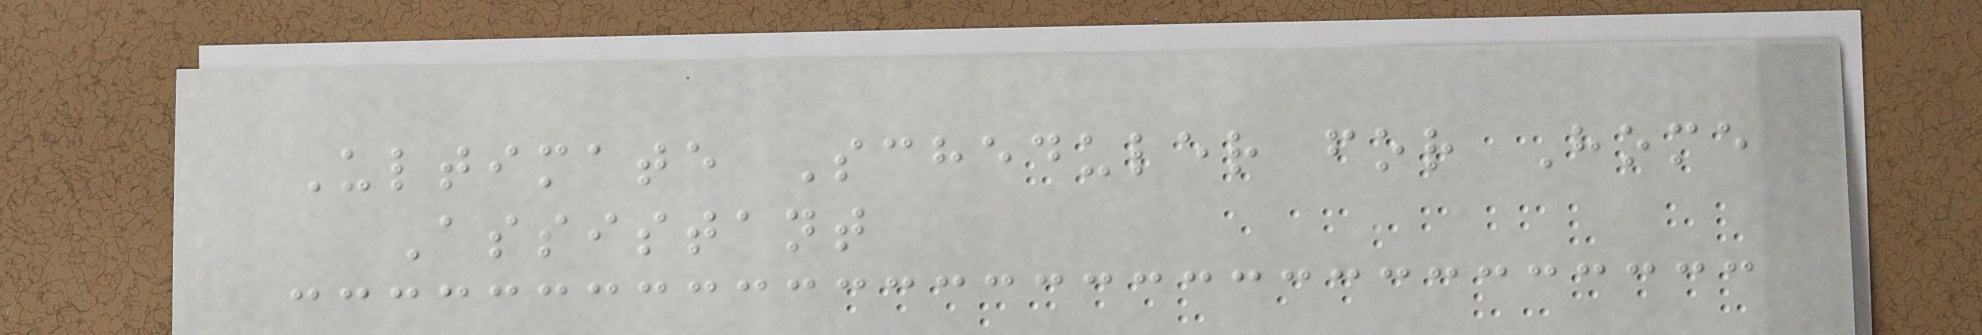Ultimate Scheduler for Home
Assistant
